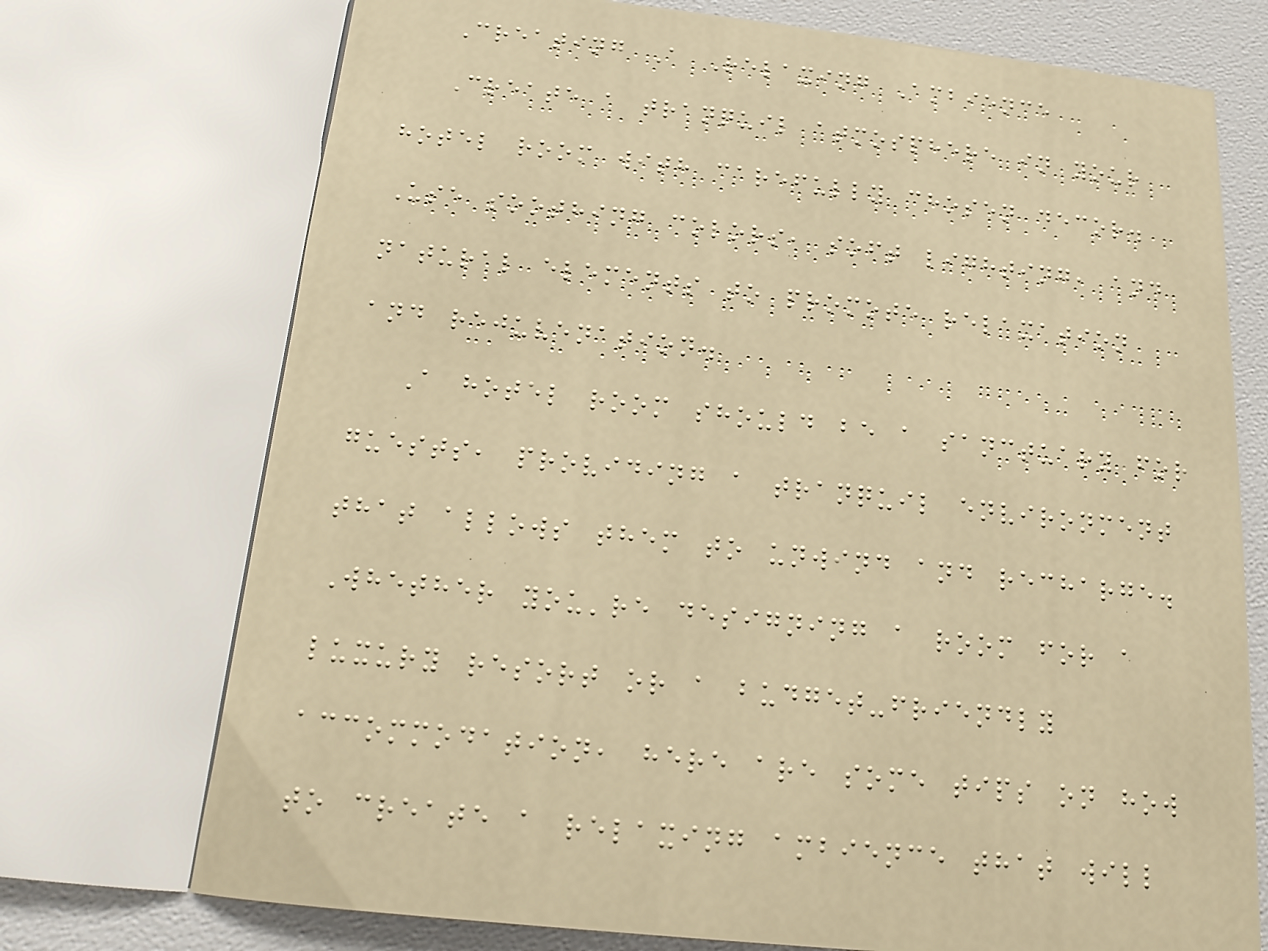Creating A Relaxing Ambience
Create a tranquil atmosphere in your
hotel room with carefully chosen decor.
Use soothing colors, soft lighting, and
natural elements to promote relaxation
and rejuvenation.
A hotel room should be a sanctuary for
guests, providing a tranquil environment
that allows them to unwind and recharge.
Whether you're designing a room for a
luxury resort or a budget-friendly
accommodation, here are some tips on how
to create a relaxing ambience that will
